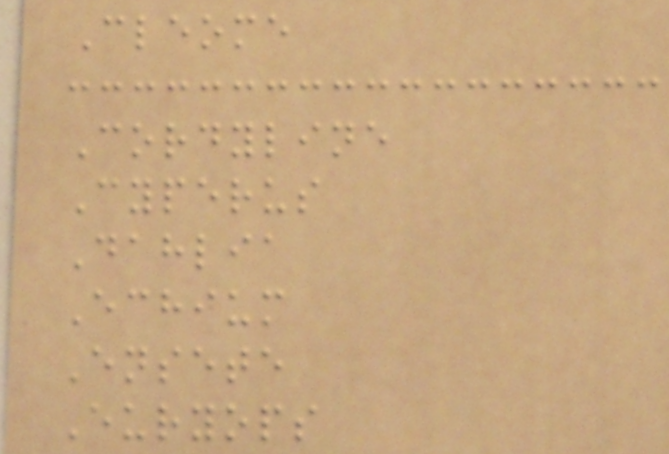Cleome
Cordyline
Cyperus
Dahlia
Echium
Ensete
Euryops
